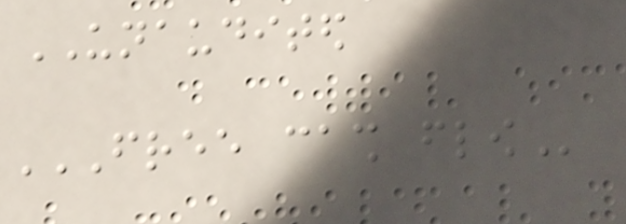UNAUDITED
FREE CASH FLOW
